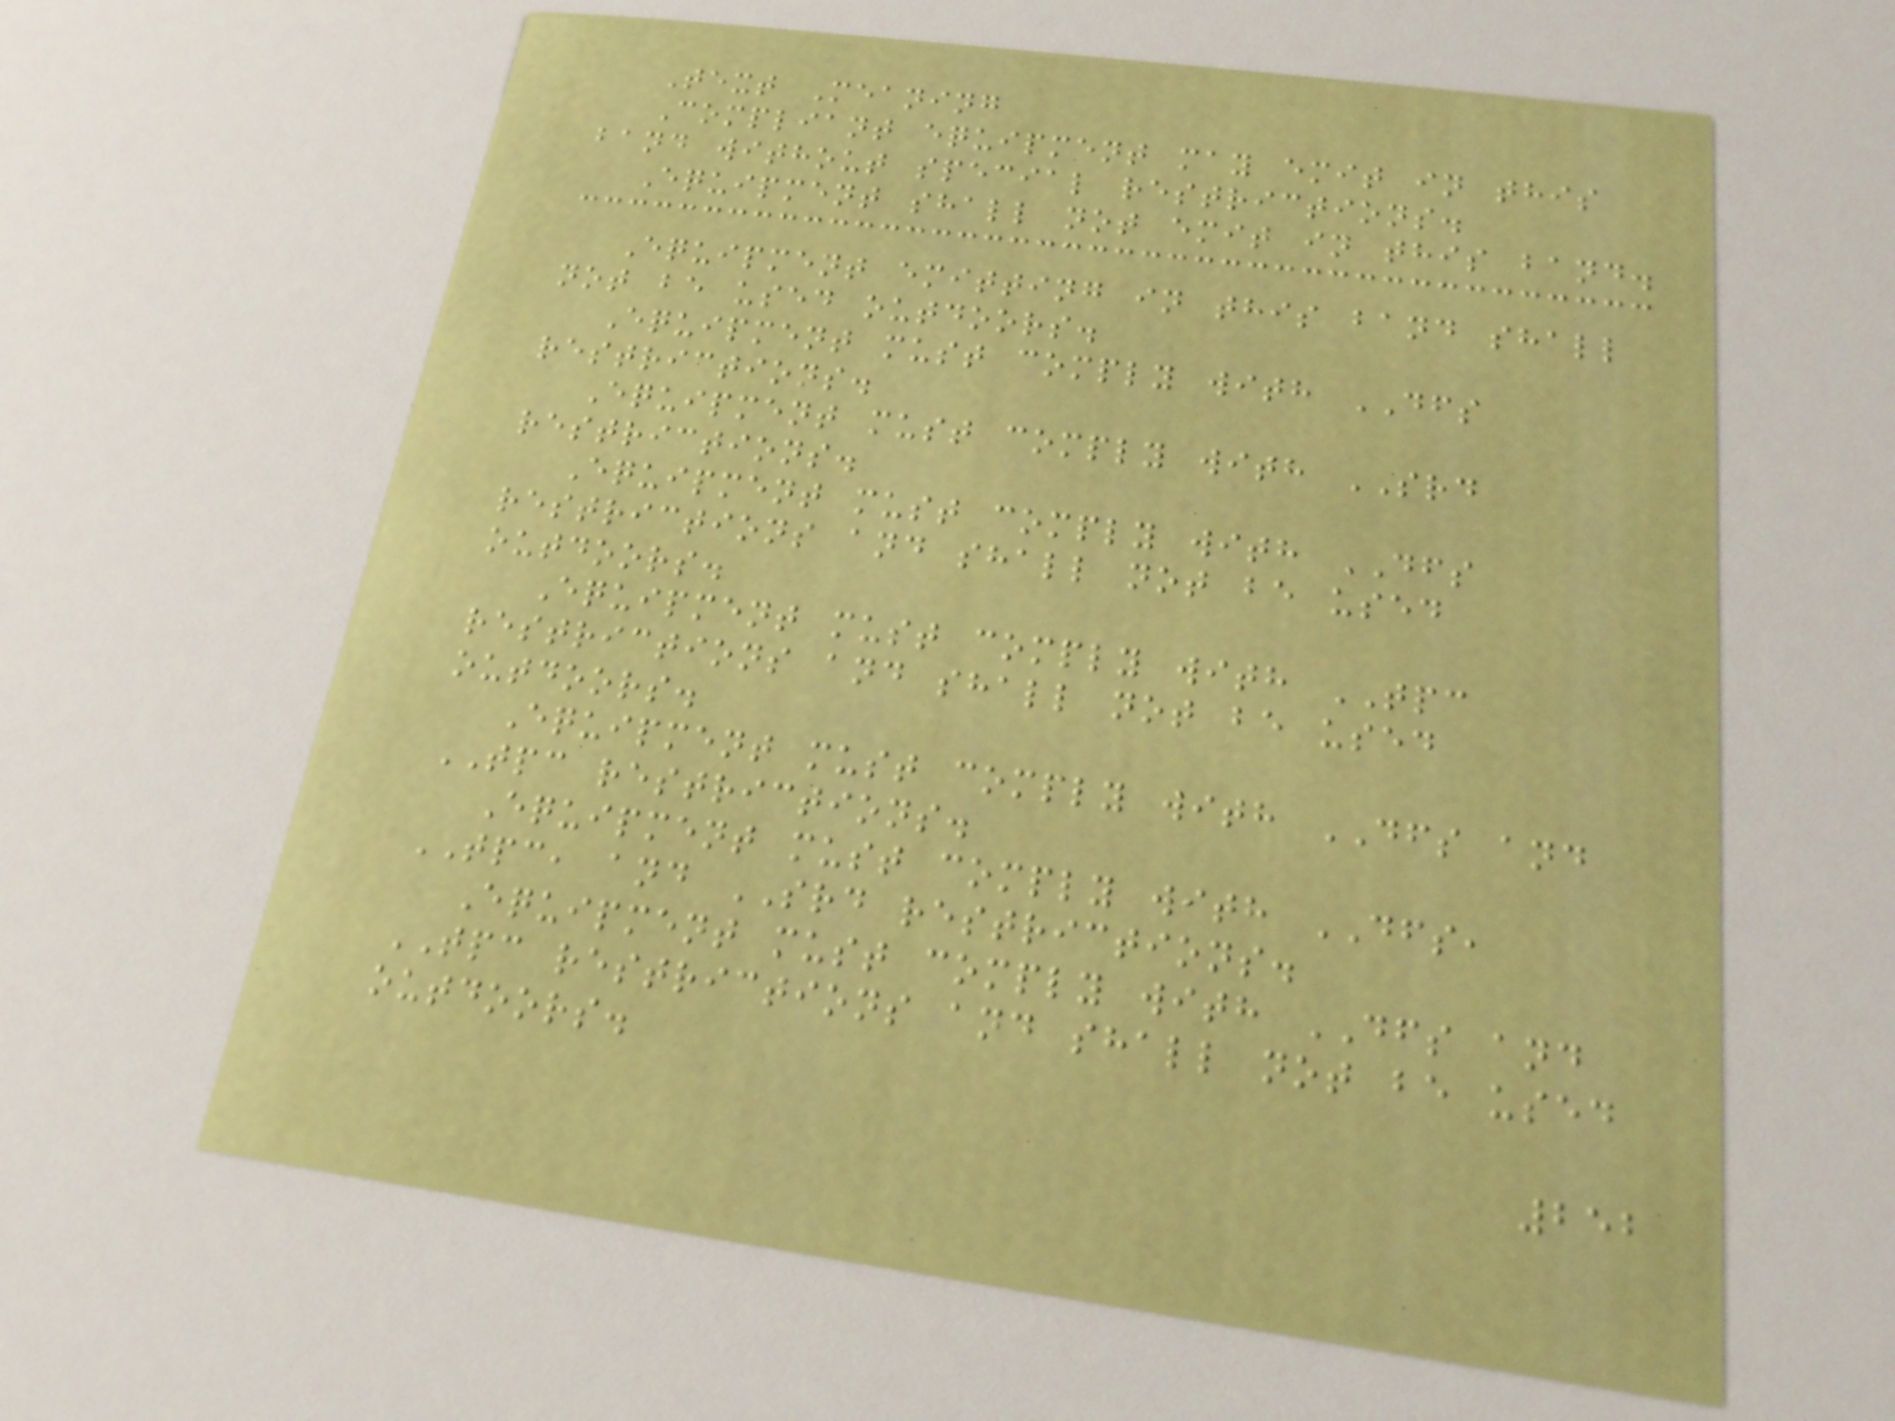Text Meaning
Compliant equipment may emit in this
band without special restrictions.
Equipment shall not emit in this band.
Equipment emitting in this band shall
not be used outdoors.
Equipment must comply with DFS
restrictions.
Equipment must comply with SRD
restrictions.
Equipment must comply with DFS
restrictions and shall not be used
outdoors.
Equipment must comply with TPC
restrictions and shall not be used
outdoors.
Equipment must comply with DFS and
TPC restrictions.
Equipment must comply with DFS,
TPC, and SRD restrictions.
Equipment must comply with DFS and
TPC restrictions and shall not be used
outdoors.
252
